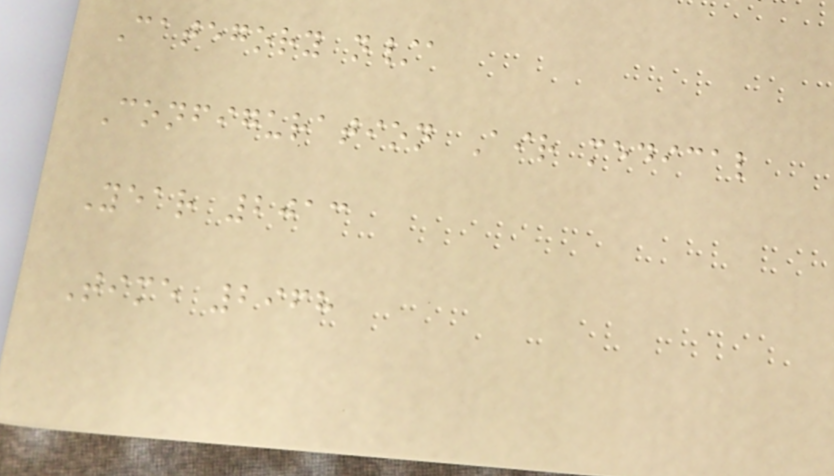Category n/a
Configuration Air medical
Year 2013
Time 2968
